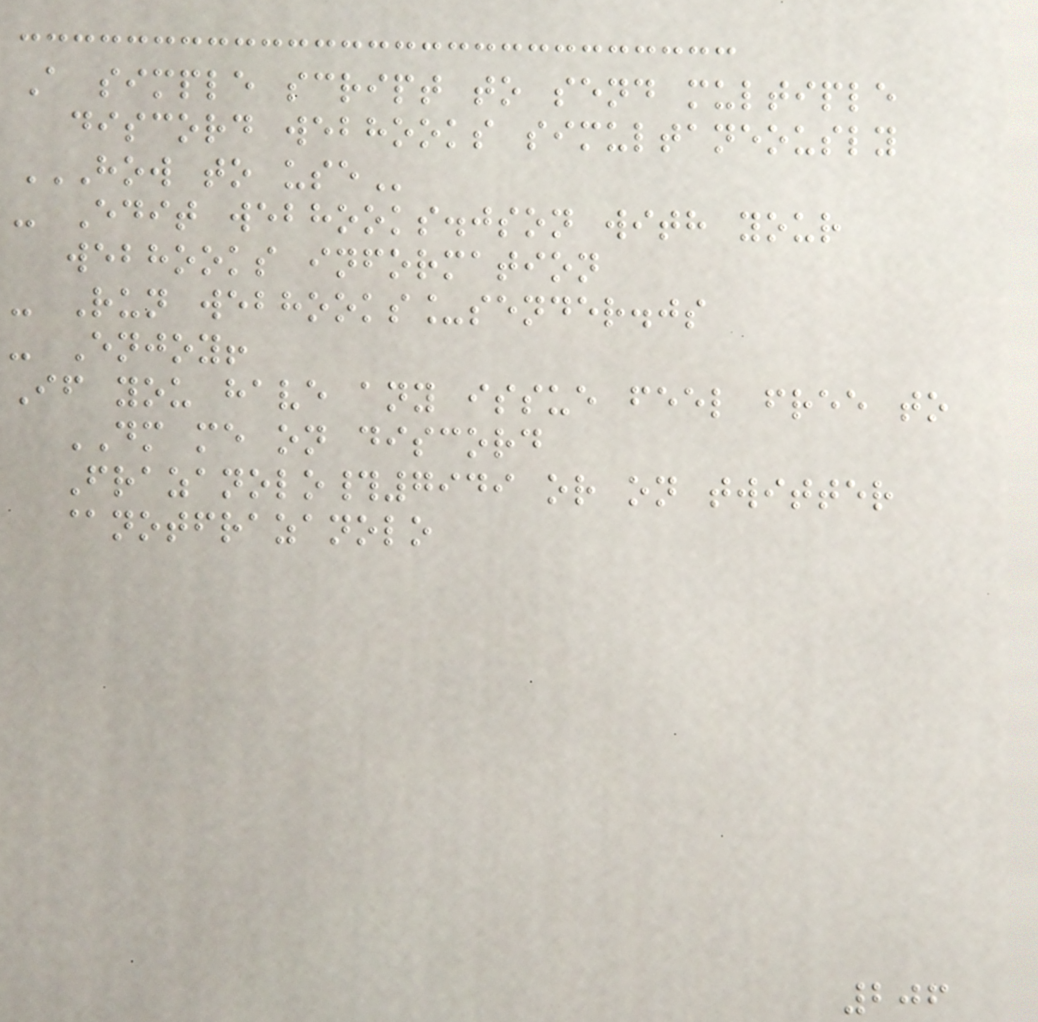A simple script to send multiple
discord webhooks simultaneously
HOW TO USE
- Edit webhooks.json with your
webhooks information
- Run webhooks_sender.js
- Enjoy!
If you have any issue feel free to
DM me on discord
Frazanolo#7949 or on twitter
@notfrazanolo
206
